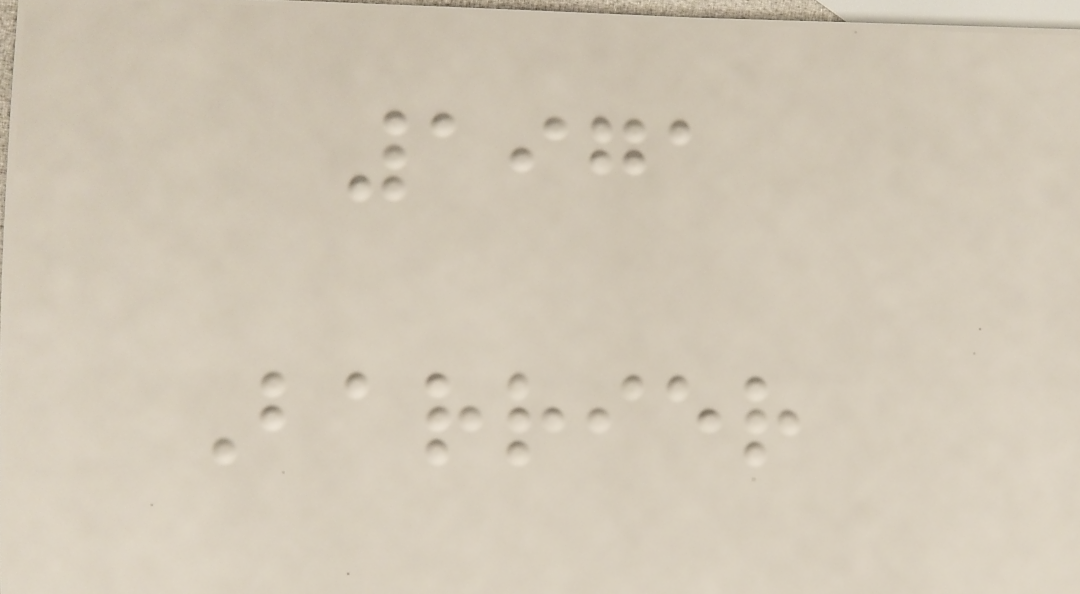1971
Barrier
